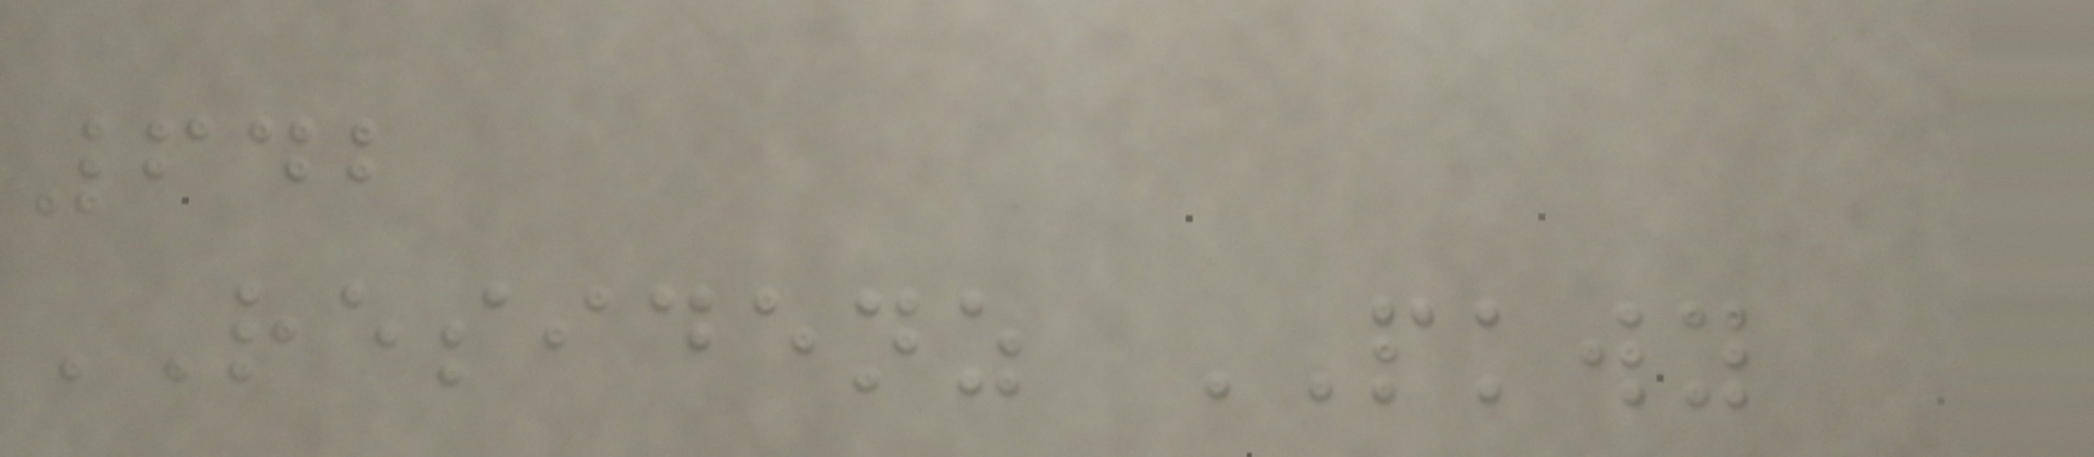642
RESIDENZ PKWY
